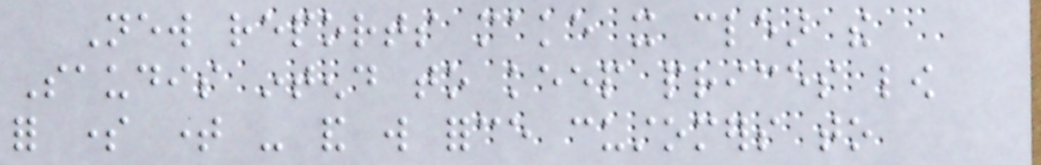New reports make it clear the
Saudis intend to keep prices low
for some time - and will force customers to
